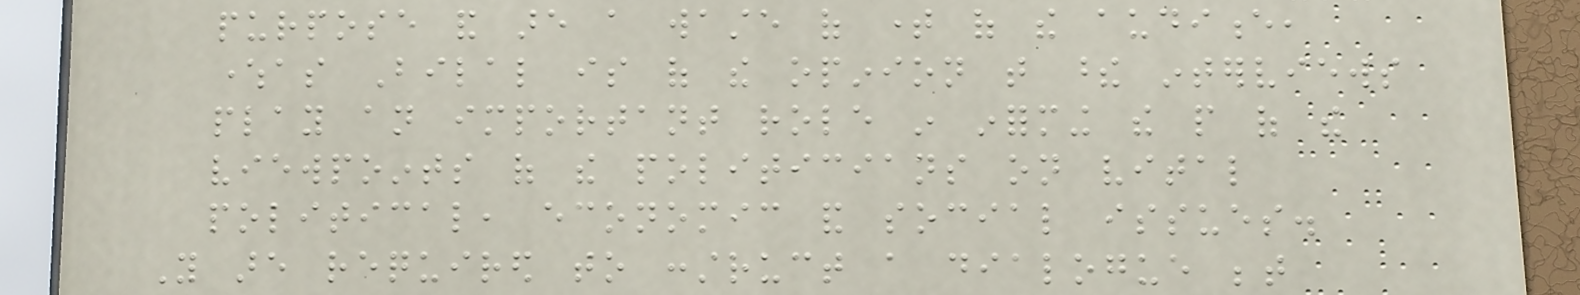purpose and are a waste of time of the audience,
whereas Bilal is of the opinion that these interviews
play an important role in informing the people of the
viewpoints of the politicians on vital
political, economic and social issues.
You are required to construct a dialogue between
